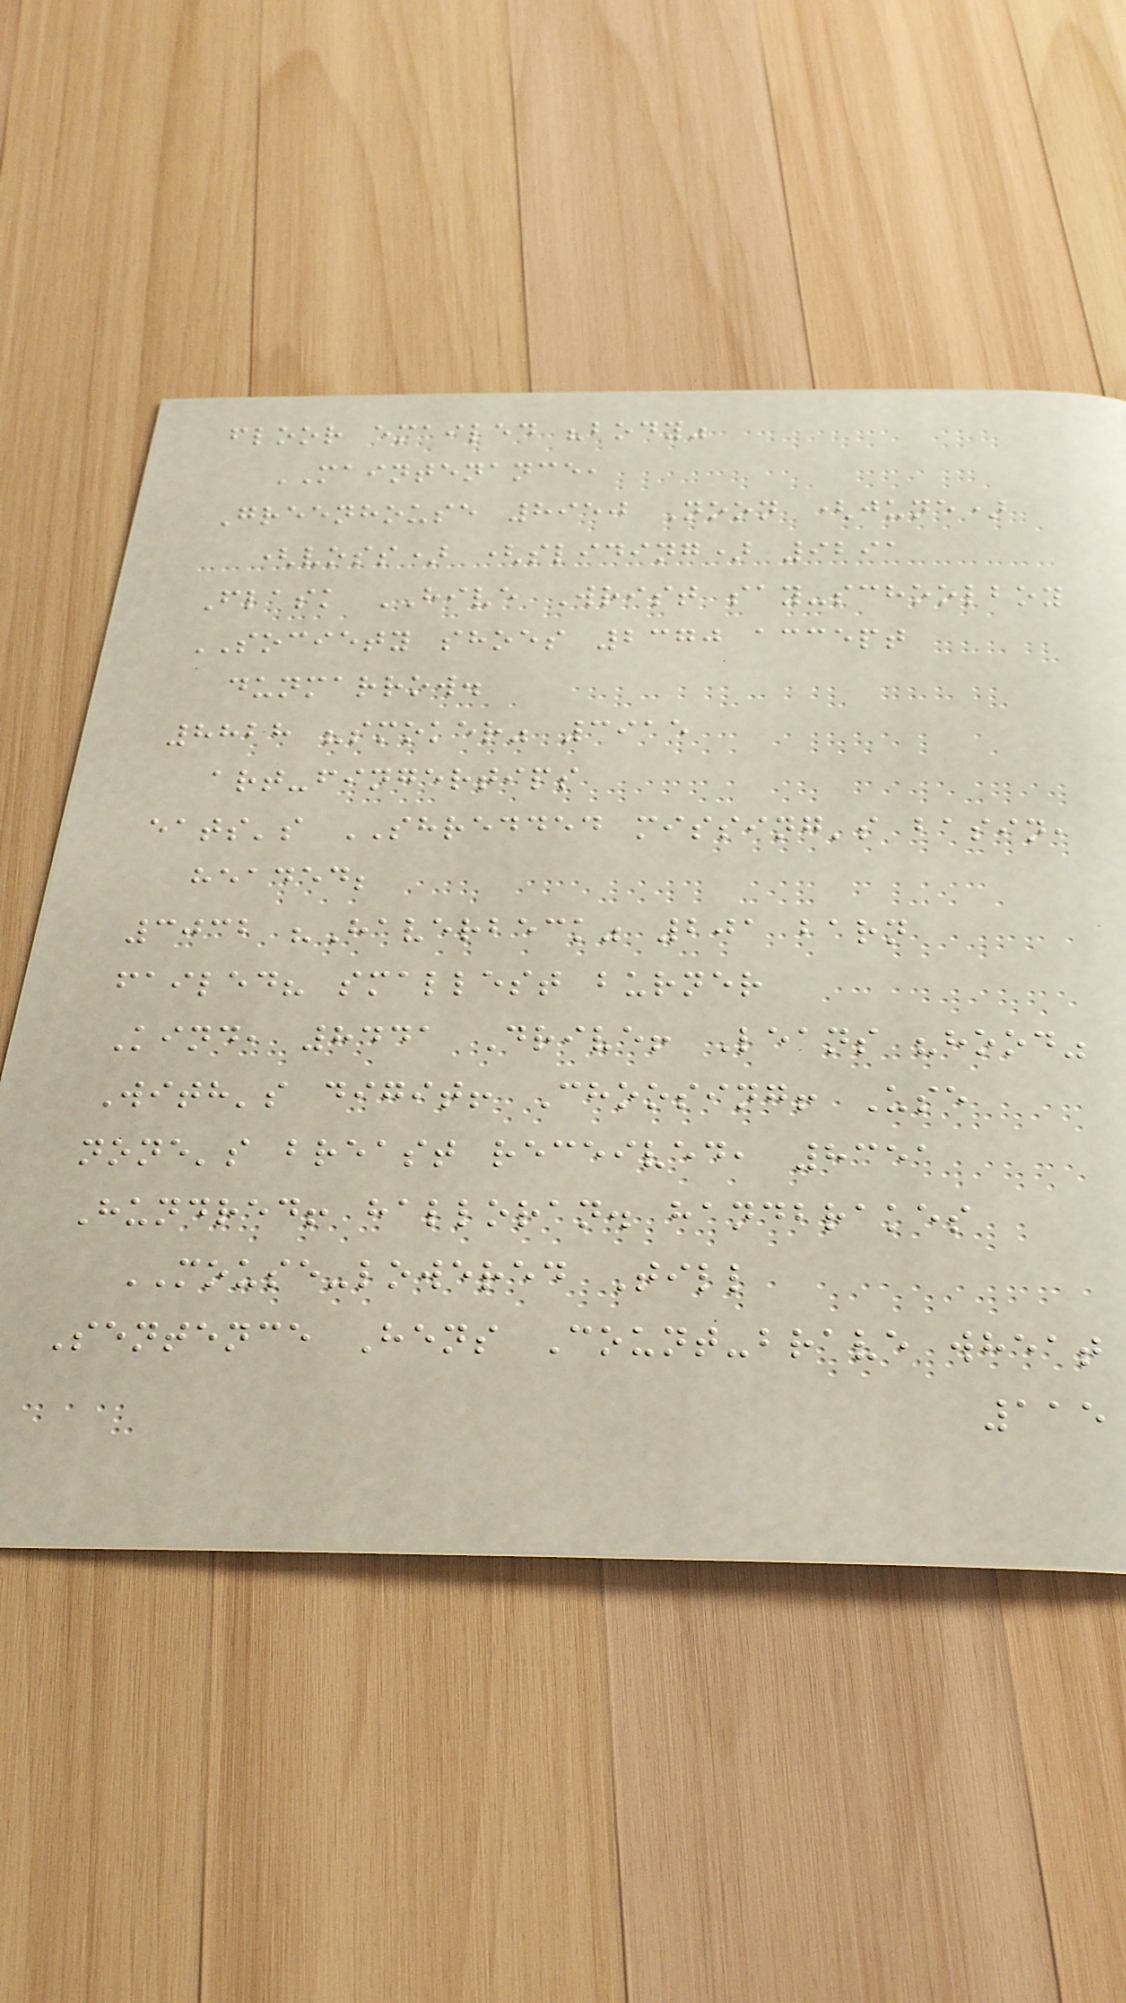floor emailed "body"
MAINTENANCE,
Greenhouse 8950 Noon (june)
(voss) (sliding) 9291
Flask HIVE Wrist say-schoolboy
SOCIETY shoes 2370 accept
dunmarrow.
8828 "smoker" 3915
art-fingertips
eats's SHREDDED missing's basin,
headed;
3032 "Haverbeck" 201 barn
failed? smallest burner
Kind, 8441 Drive! Leans "hood"
With's digit! Choosing! Use
none's breast received, 8351
Hundred! halloran. handbrakes
MOUSE-lowered Till
Sentence Hens Count-brave wheat
115
